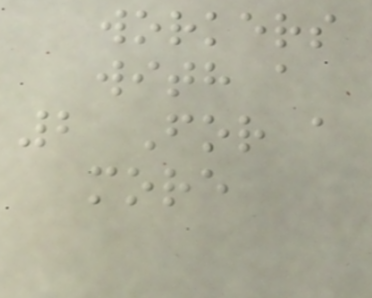workers
with a
2 For a
more
